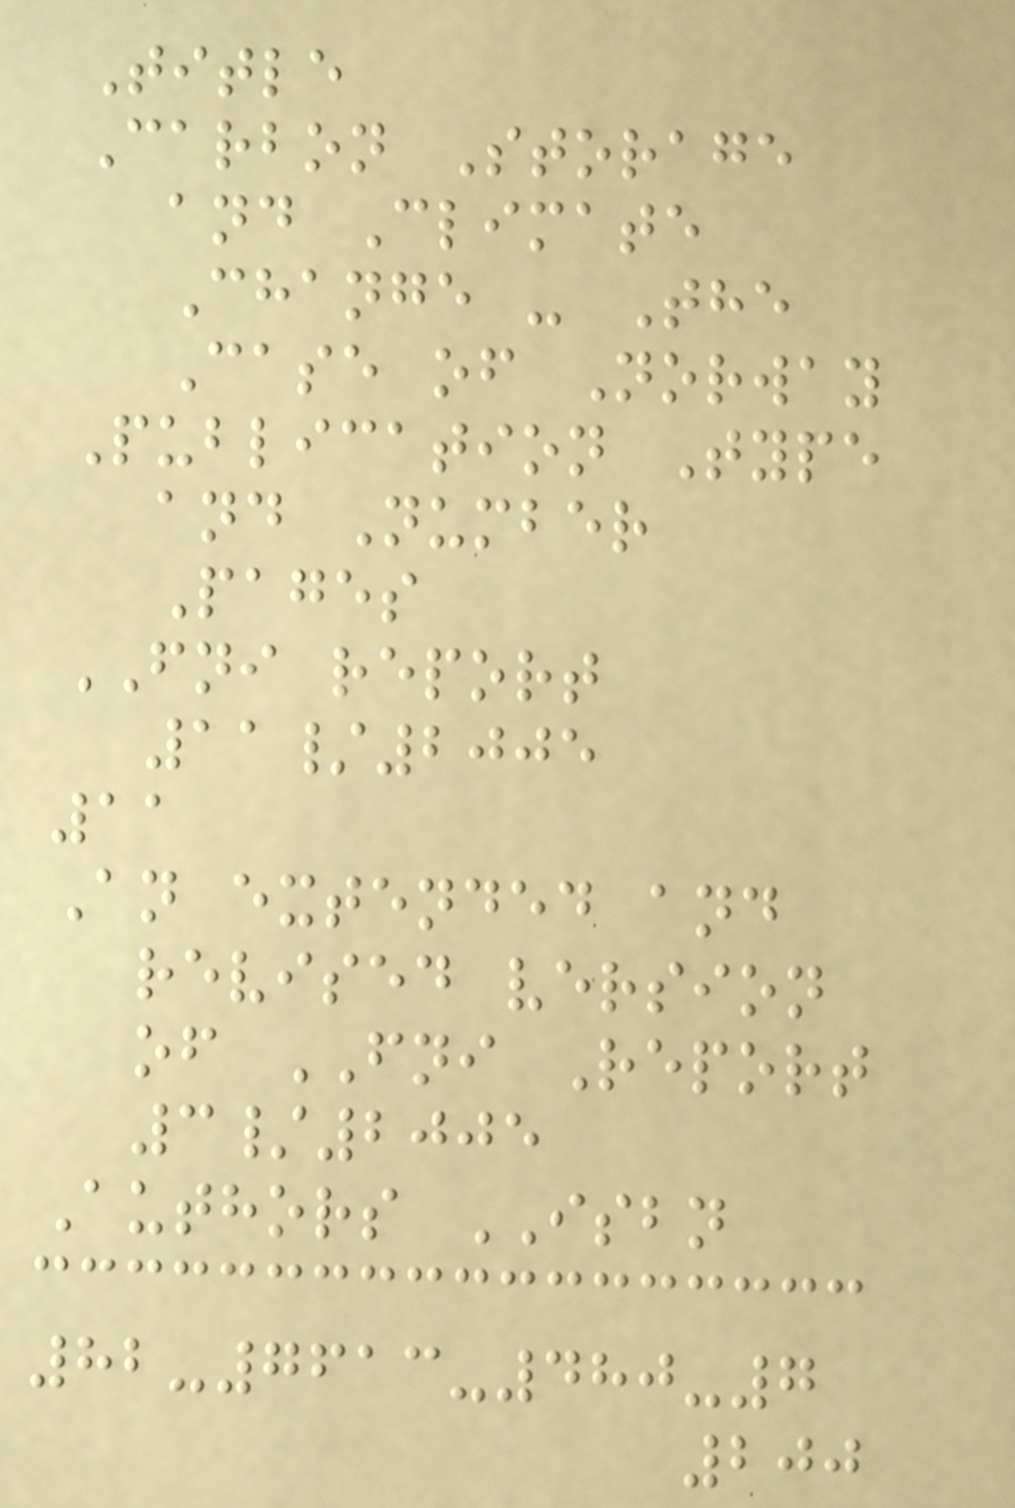Title
Carbon Storage
and Climate
Change - The
Case of Norway
Publication Type
and Number
Pages
FNI report
11/2005
11
An extended and
revised version
of FNI Report
3/2005
Authors ISBN
82-7613-480-7
200
